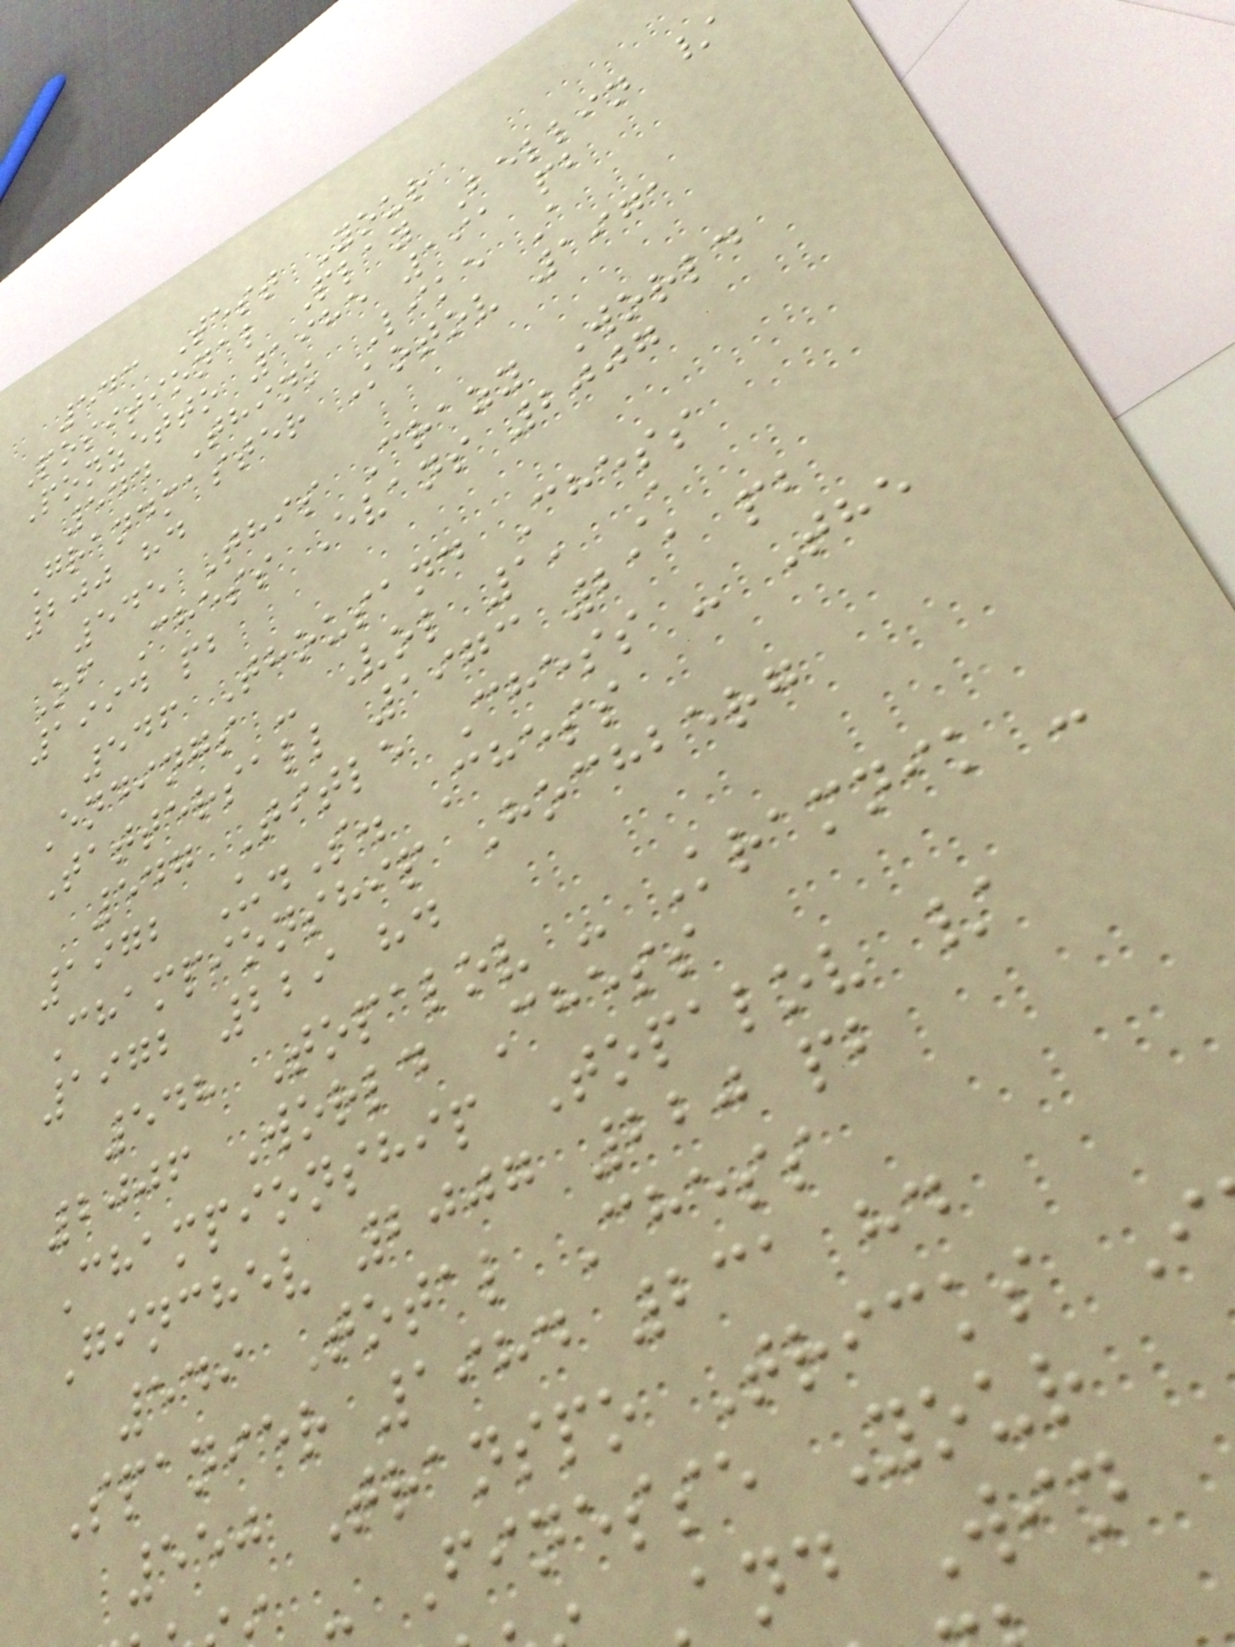543 Test Your
Positional Play Bellin /
Ponzetto 1985 191 pb
544 Think Like A
Grandmaster Kotov 1971
200 hd
545 This Crazy World
Of Chess Evans 2007
1994 pb
546 Thousand Chess
Endings - Vol 1, A
Tattersall 1973 211 pb
547 Title Chess - The
1972 U.S. Chess
Championship Hochberg
1972 229 hd
548 Topalov - Kramnik -
2006 World Chess
Championship Topalov /
Ginchev 2007 220 pb
549 Total Chess
Spanier 1984 231 hd
550 Transpo Tricks I
- Finesse Your
and Win
